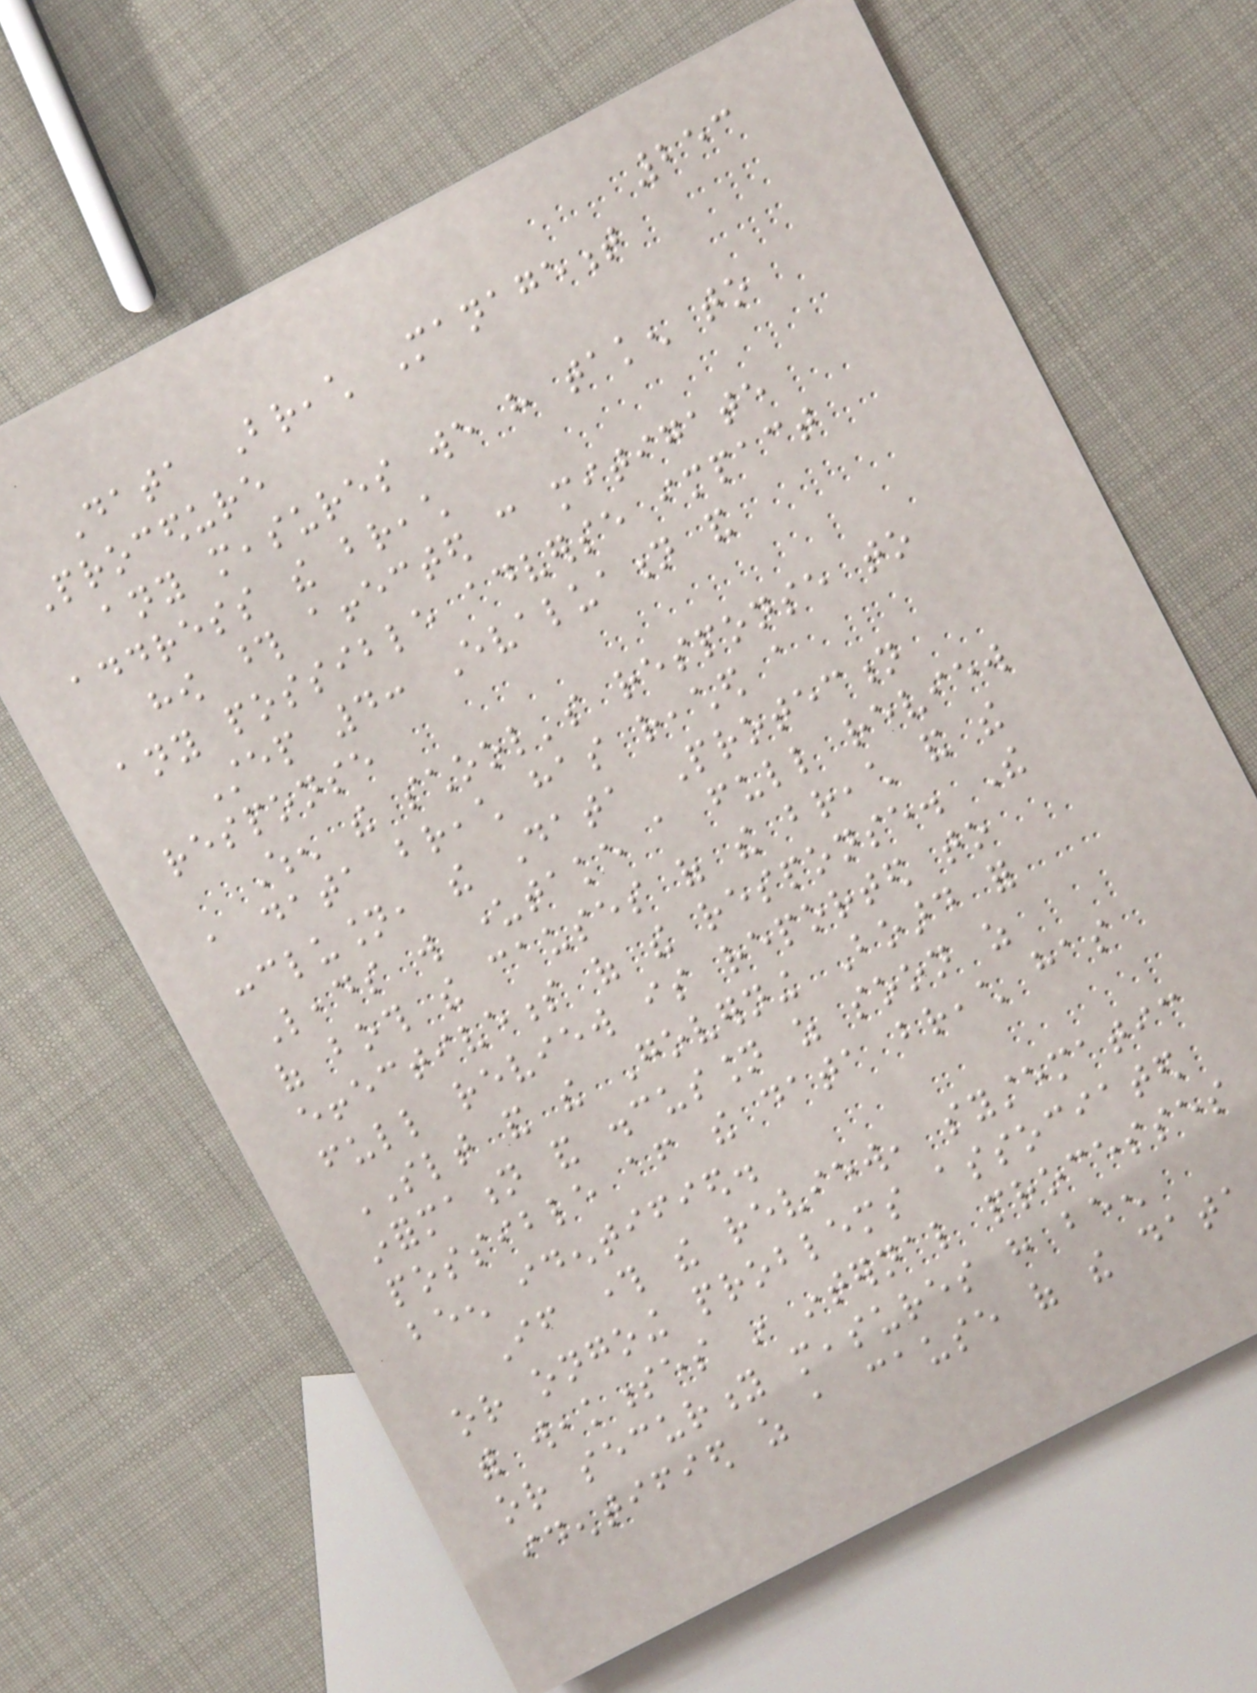253
Data Breach Management
Procedure
any measures we have taken to
address the breach
how those affected can mitigate
any possible adverse impact
Step 4: Evaluation and
response
When the school's response to
a data breach has reached a
conclusion, the Data Protection
Leads will undertake a full review
of both the causes of the breach and the
effectiveness of the response. The
full review is reported to
SLT and the Governing Board for
information and discussion as soon as
possible after the data breach has
been identified.
If through the review, systematic
or ongoing problems associated
with weaknesses in internal processes
or security measures have been
identified as a cause of the data
